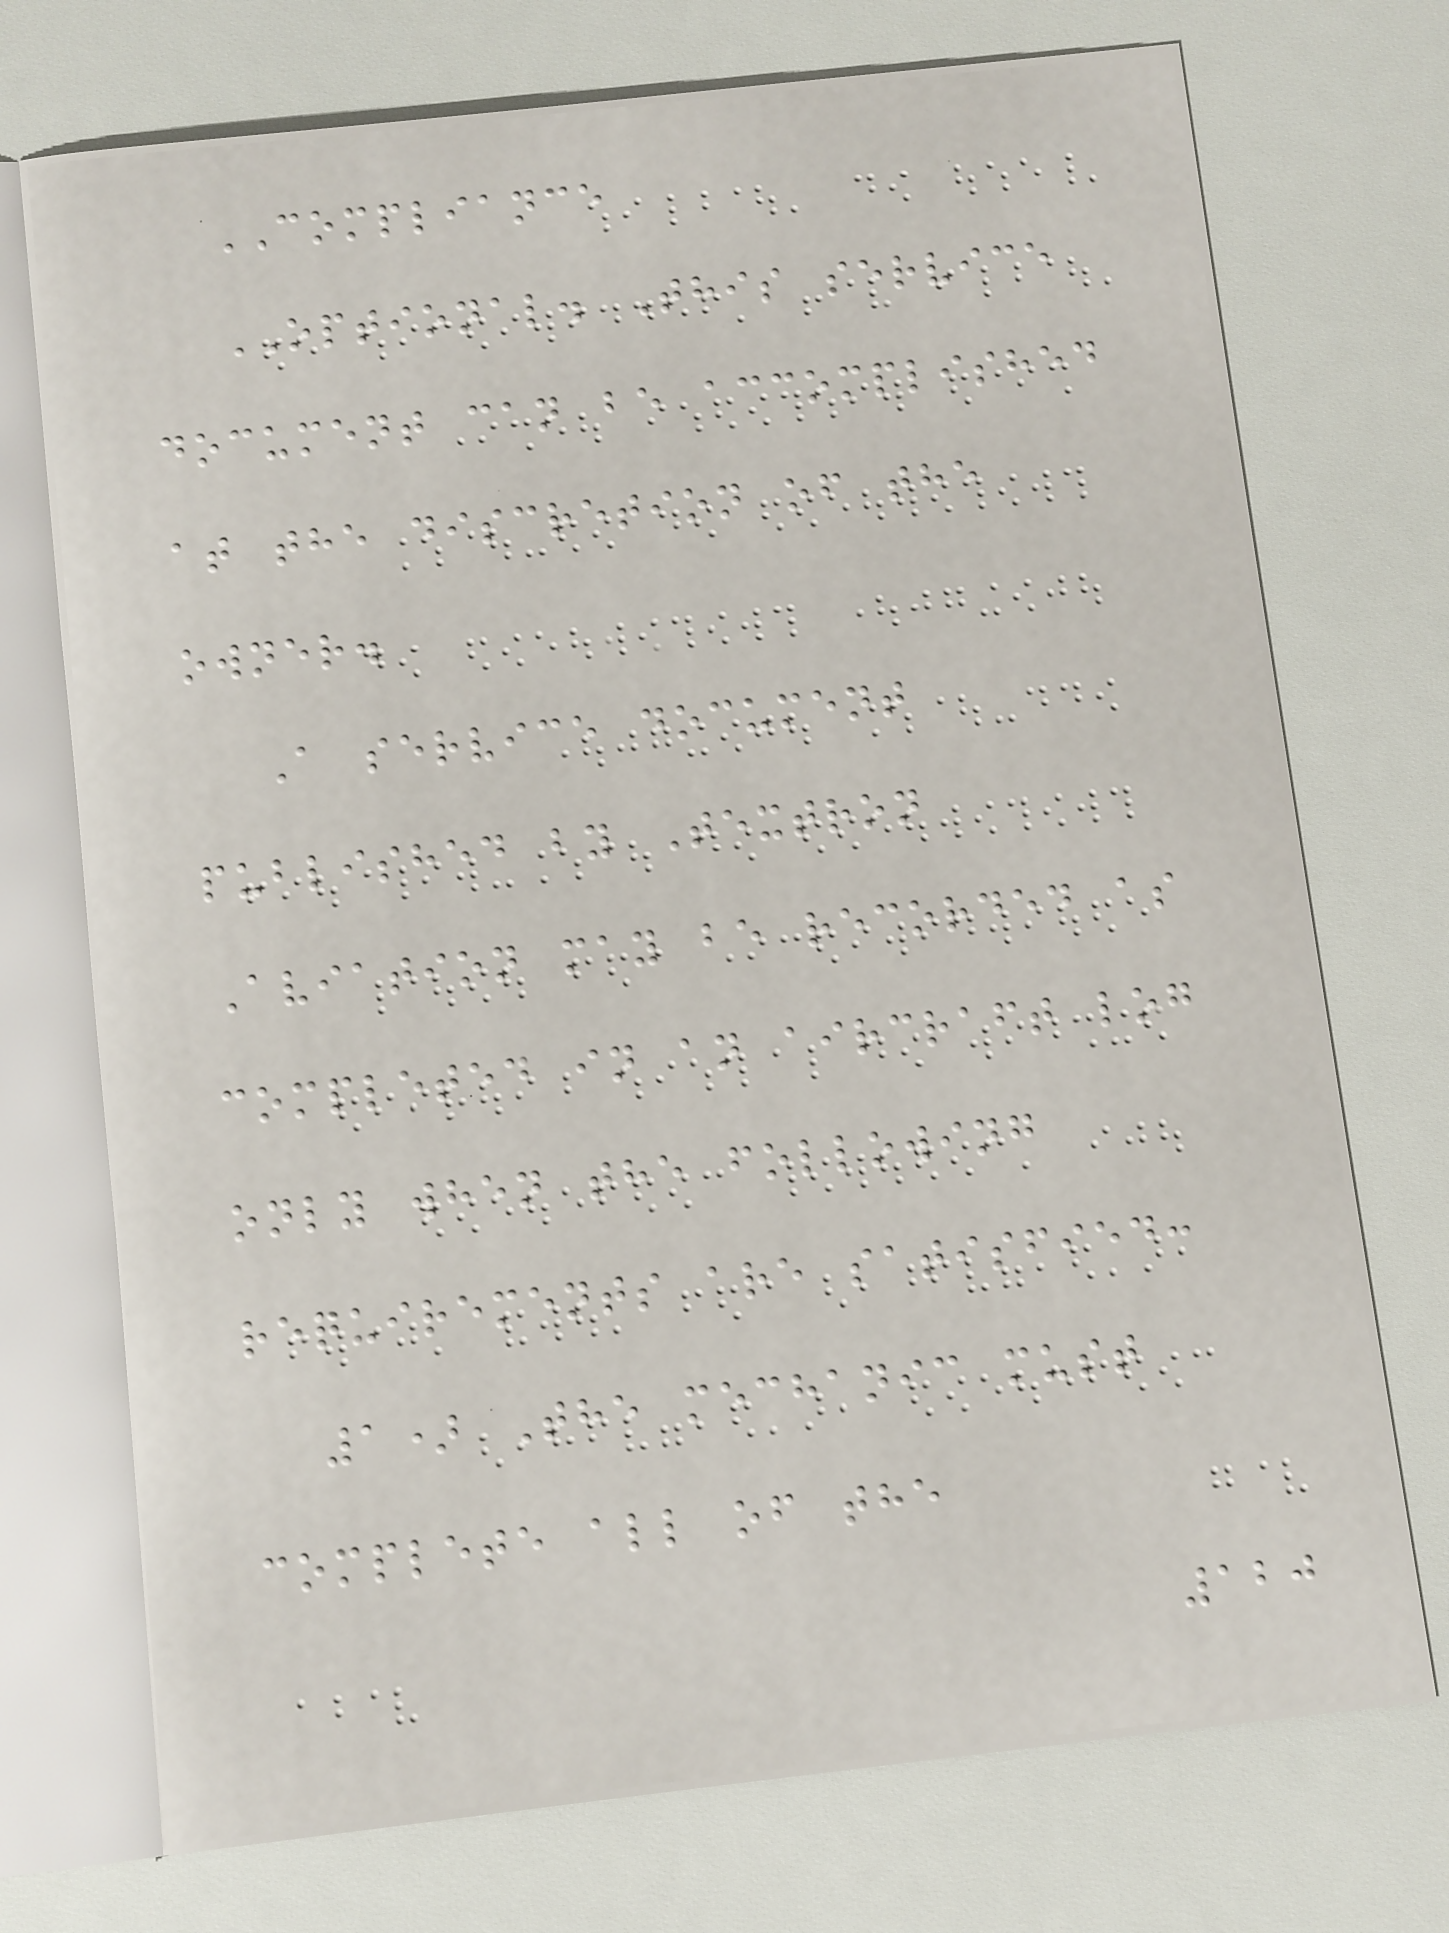COMPLIANCE
OPTIONAL. This service
document can be accomplished
at the discretion of the
owner.
A service document
published by Textron
Aviation may be recorded as
completed in an aircraft log
only when the following
requirements are satisfied:
1) The mechanic must
complete all of the
120
